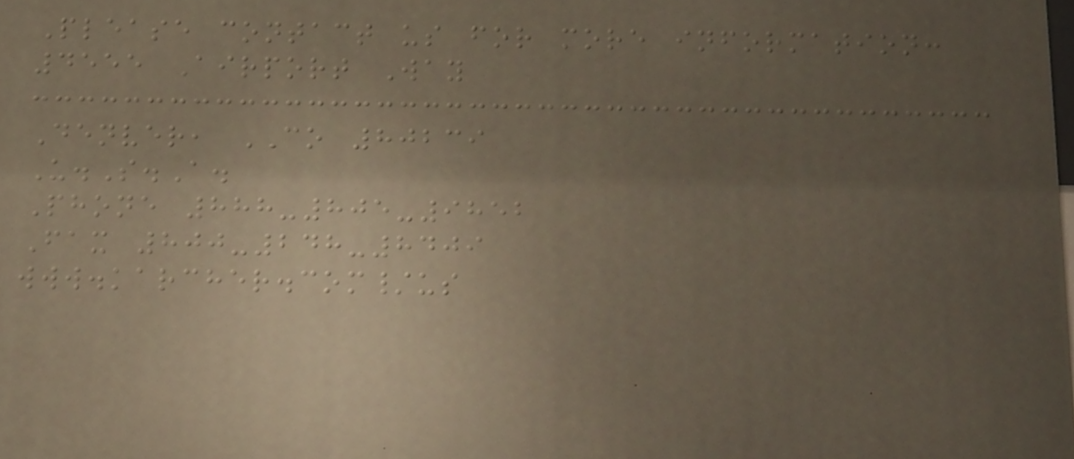Please contact us for more information:
4555 Airport Way
Denver, CO 80239
U.S.A.
Phone 888-805-9852
Fax 800-248-8409
www.karcher.com/us
